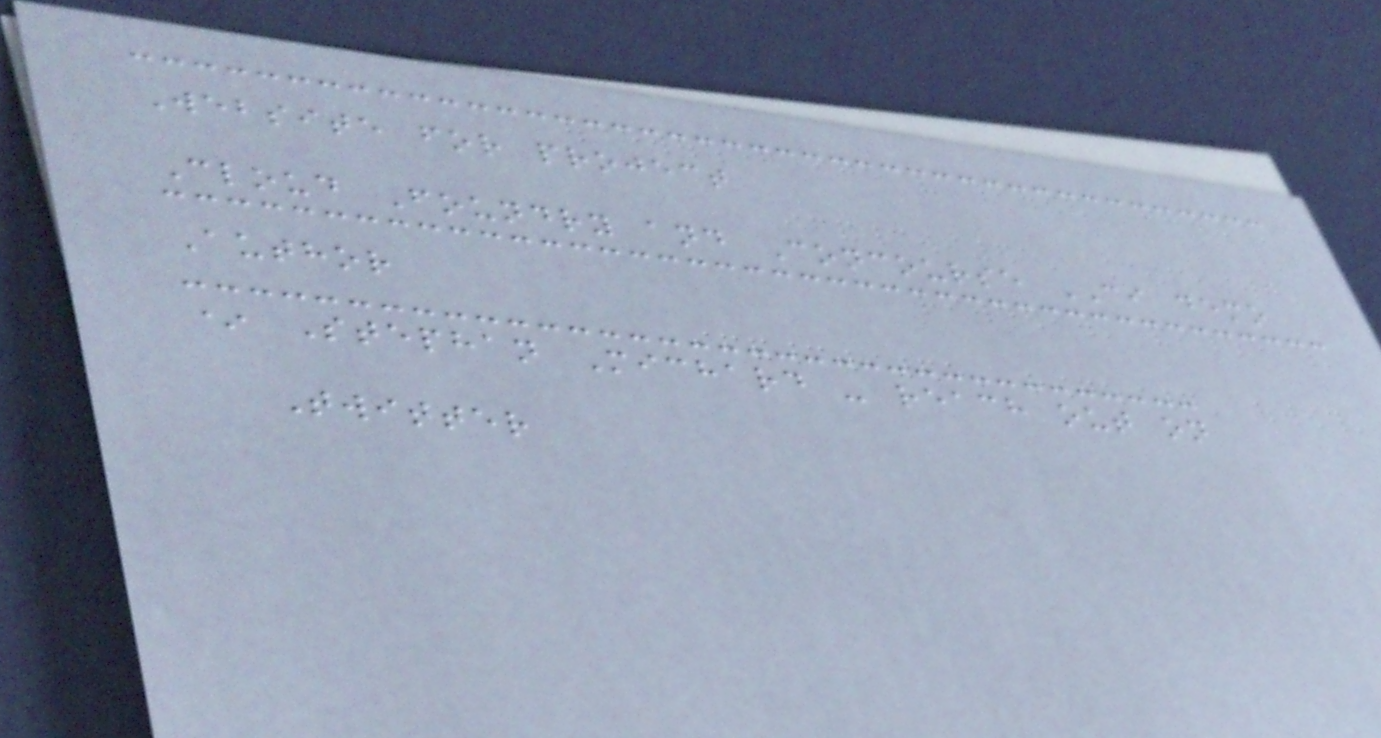Website for project
Cloud Foundry and Concourse CI demo
Author
* Stephan Michard - reach out on
Twitter
